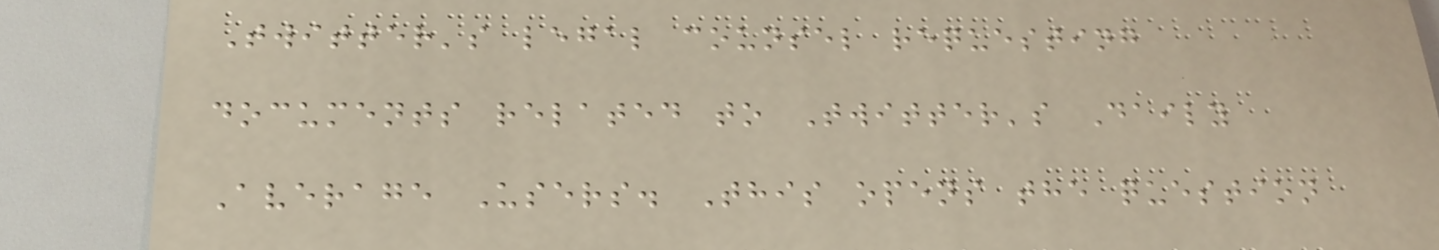Twitter's legal counsel requesting
documents related to Twitter's Daily
Average Users. This opens the question
